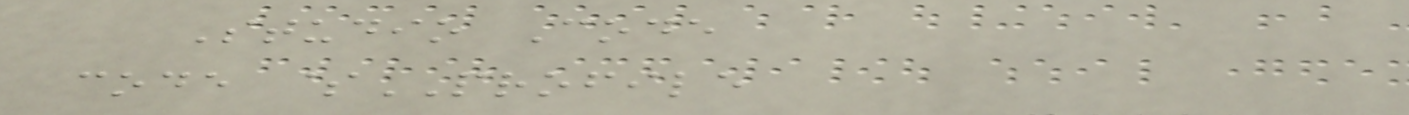Studio Code
code $PROFILE
